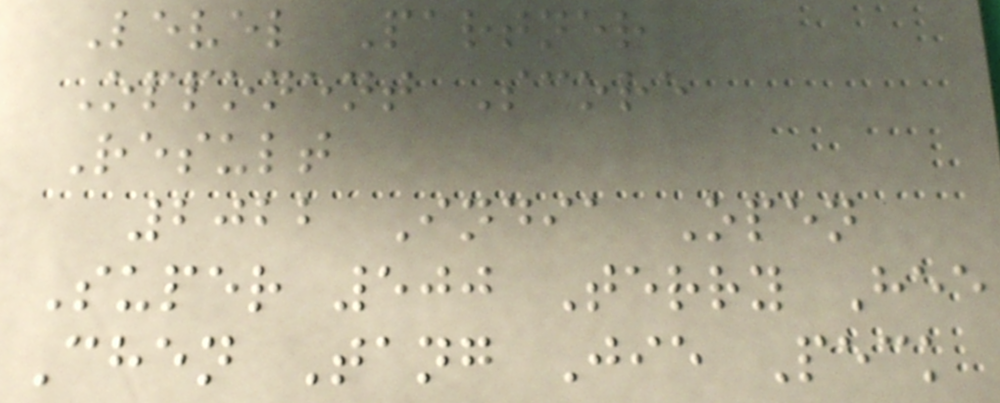Level Partner
Opponent Score
Result
2022 India Open
Super 500 Terry Hee
Chen Tang Jie Peck
